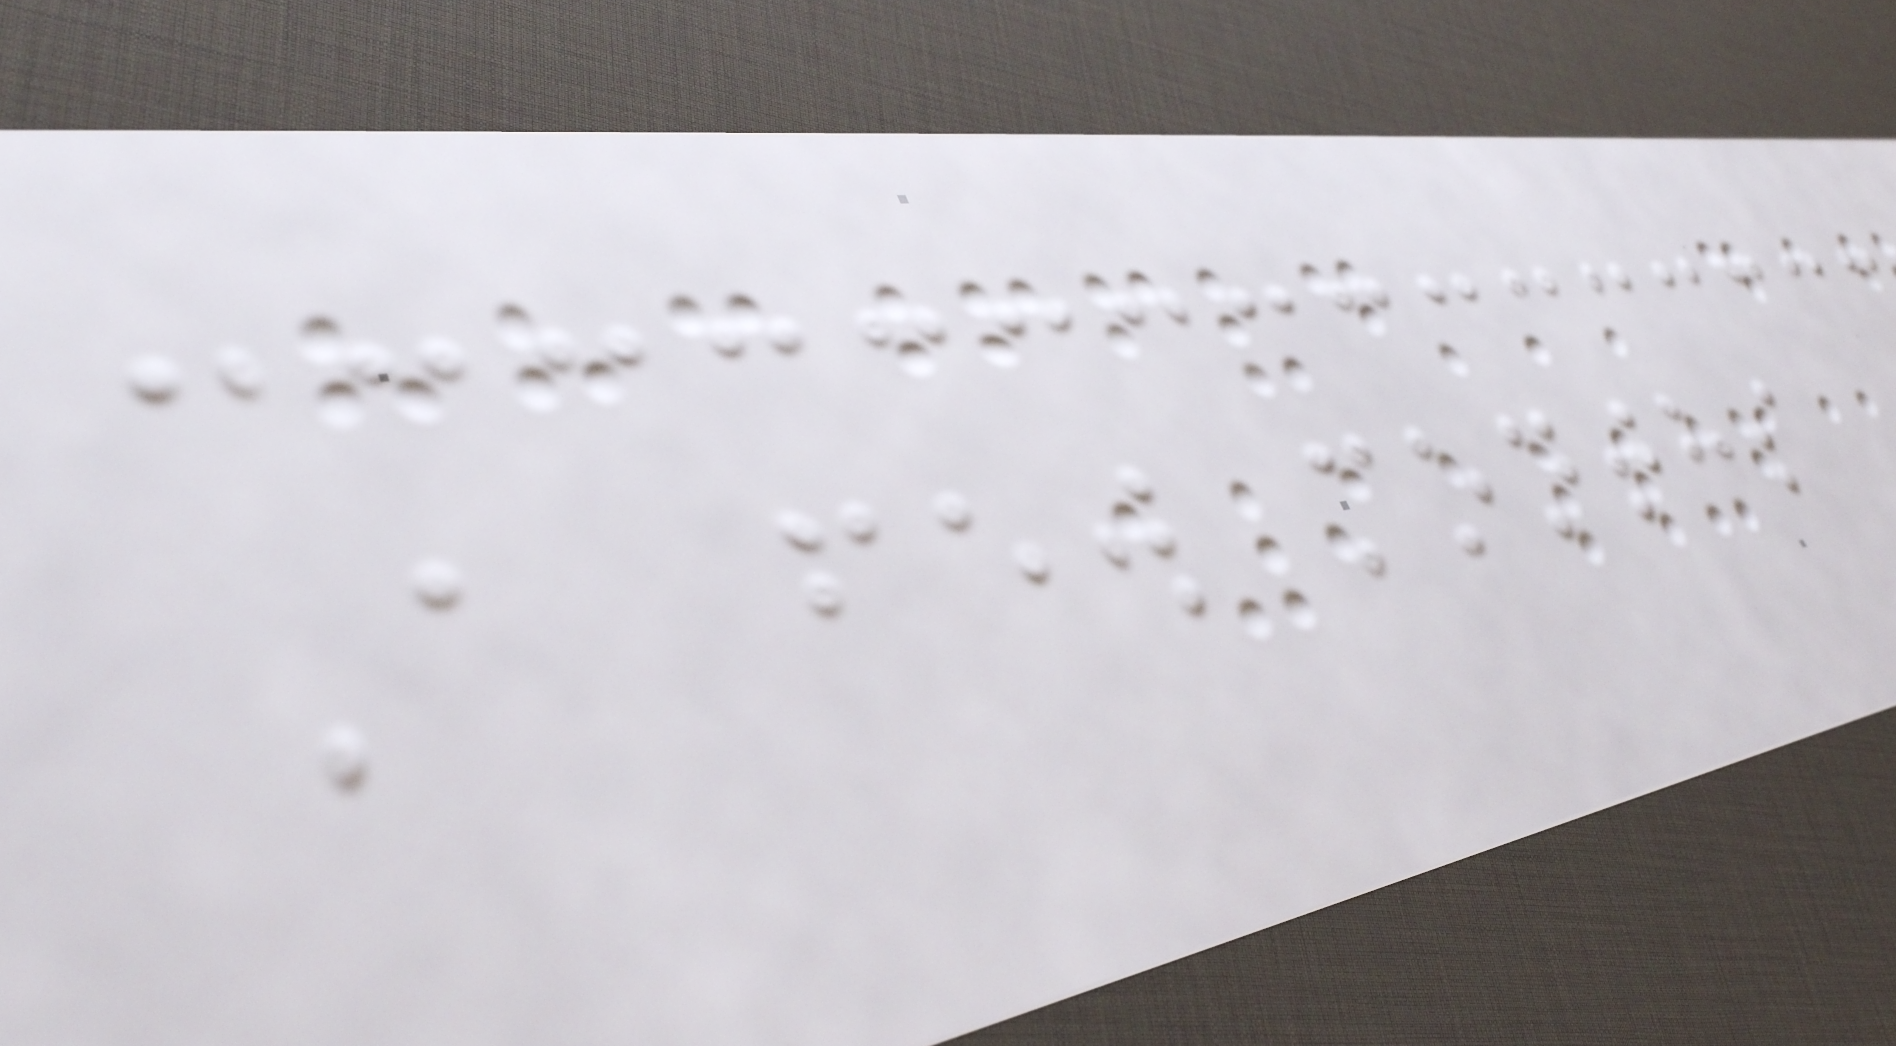A few months
